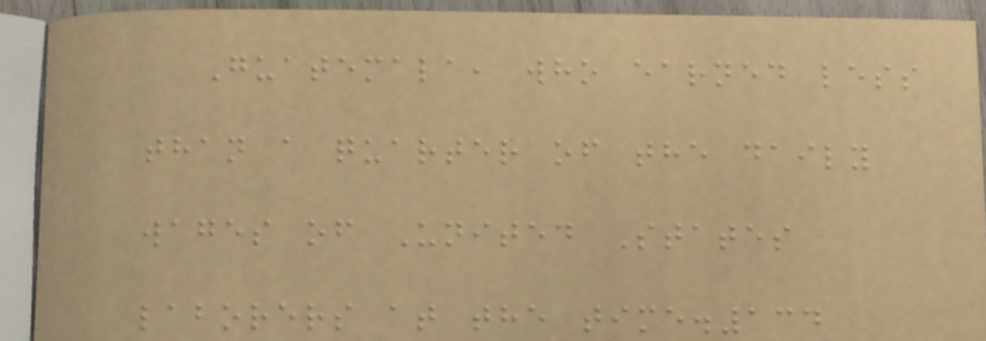Guatemala, who earned less
than a quarter of the daily
wages of United States
laborers at the time.134
